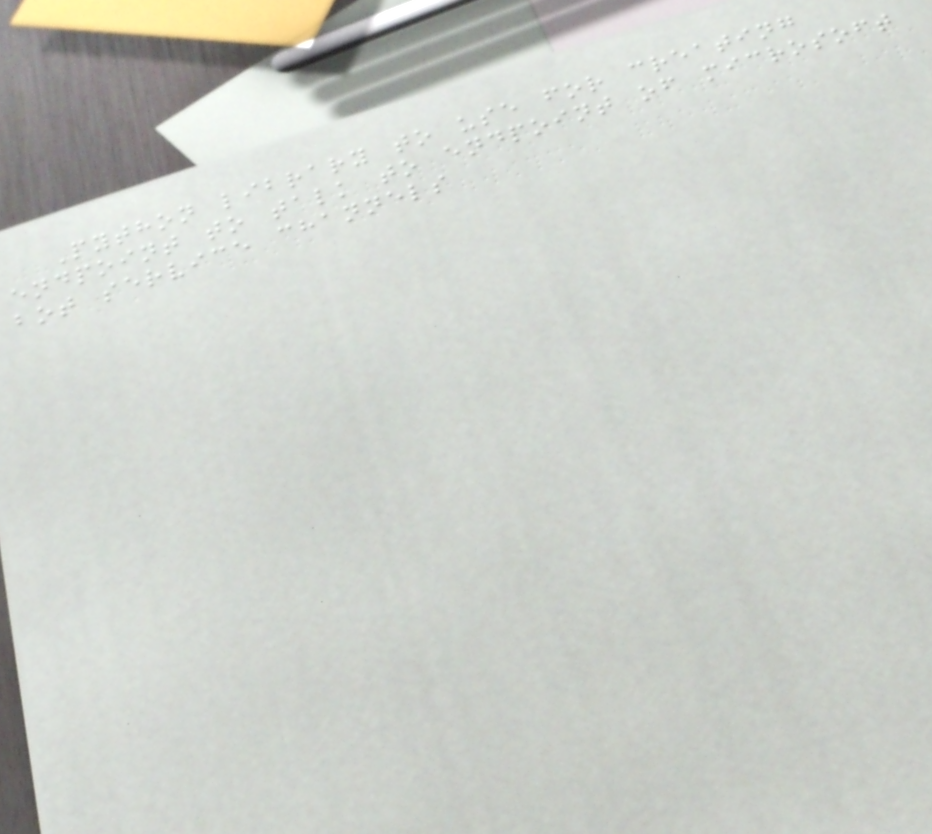Python library to use for creating
endpoint to talk to endpoint of microsoft
bot service channels
